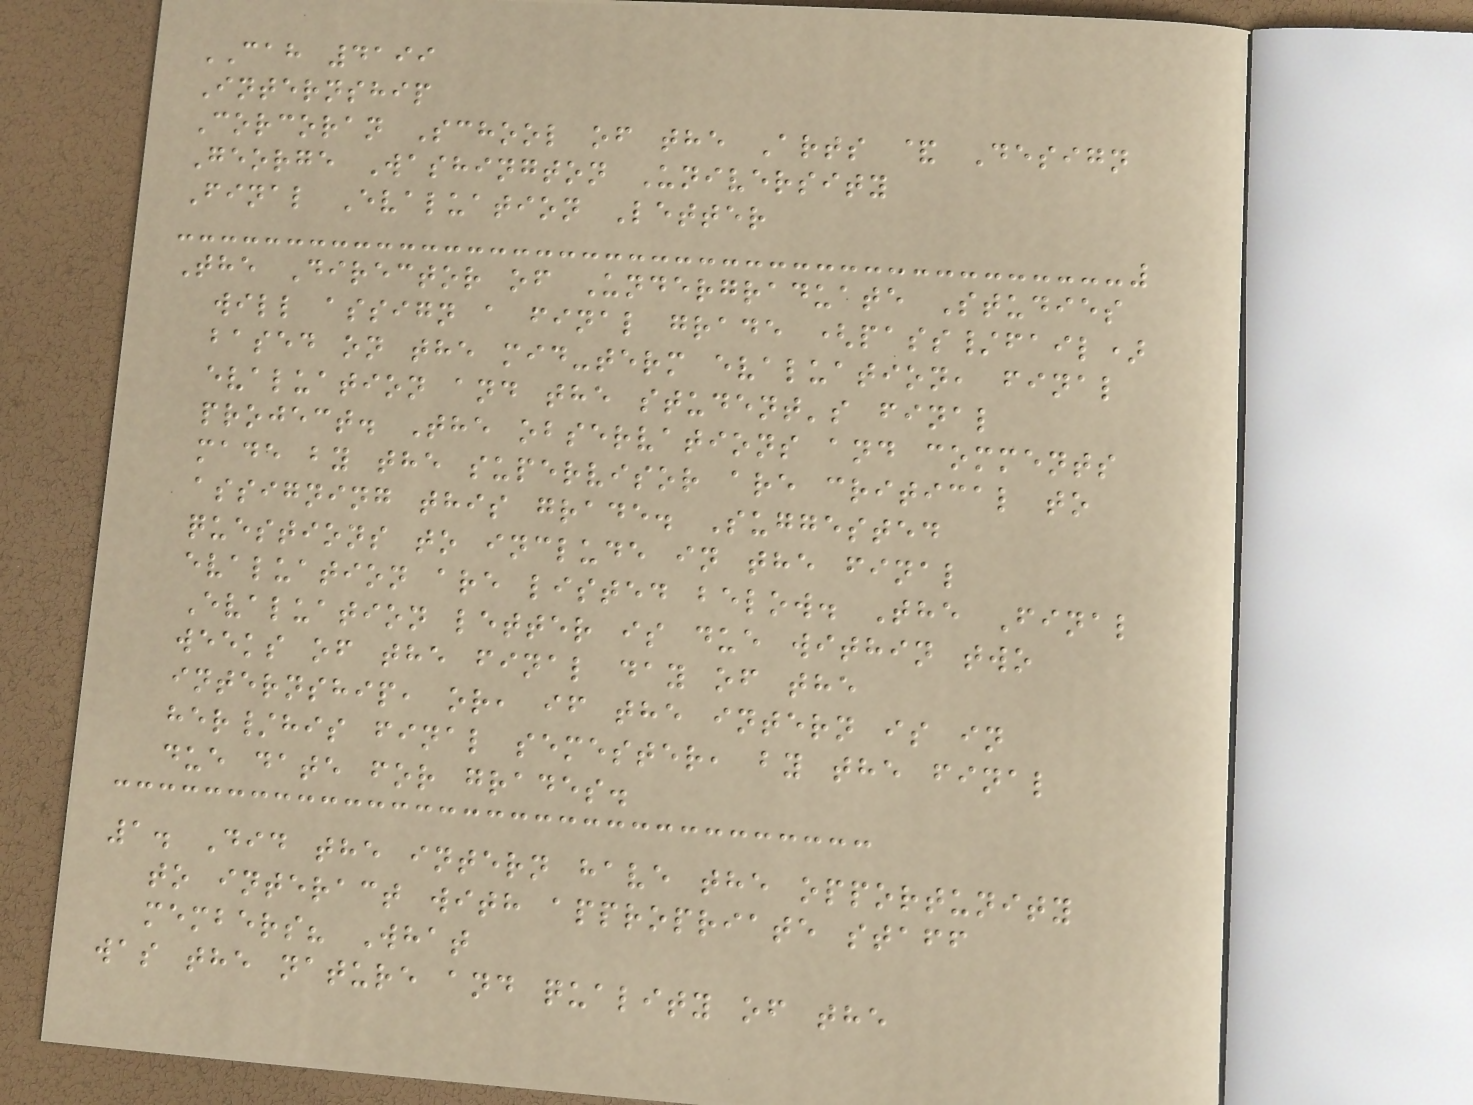CAH 4199
Internship
Corcoran School of the Arts & Design
George Washington University
Final Evaluation Letter
The Director of Undergraduate Studies
will assign a final grade (pass/fail)
based on the mid-term evaluation, final
evaluation and the student's final
project. The observations and comments
made by the supervisor are critical to
assigning this grade. Suggested
questions to include in the final
evaluation are listed below. The Final
Evaluation letter is due within two
weeks of the final day of the
internship, or, if the intern is in
her/his final semester, by the final
due date for grades.
1. Did the intern have the opportunity
to interact with appropriate staff
members? What
was the nature and quality of the
